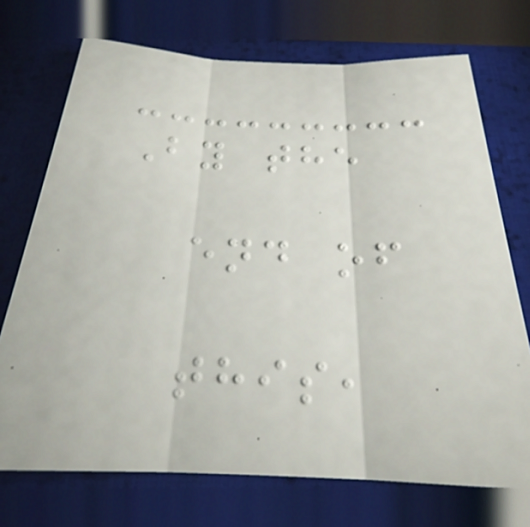By the
end of
this,
